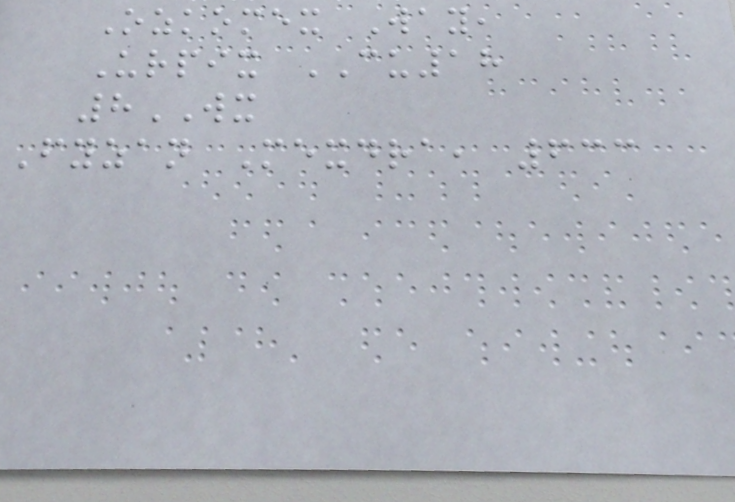Ozkomex Way,
Urpix CU18
8WX
Fyzan Mexdra, 633
